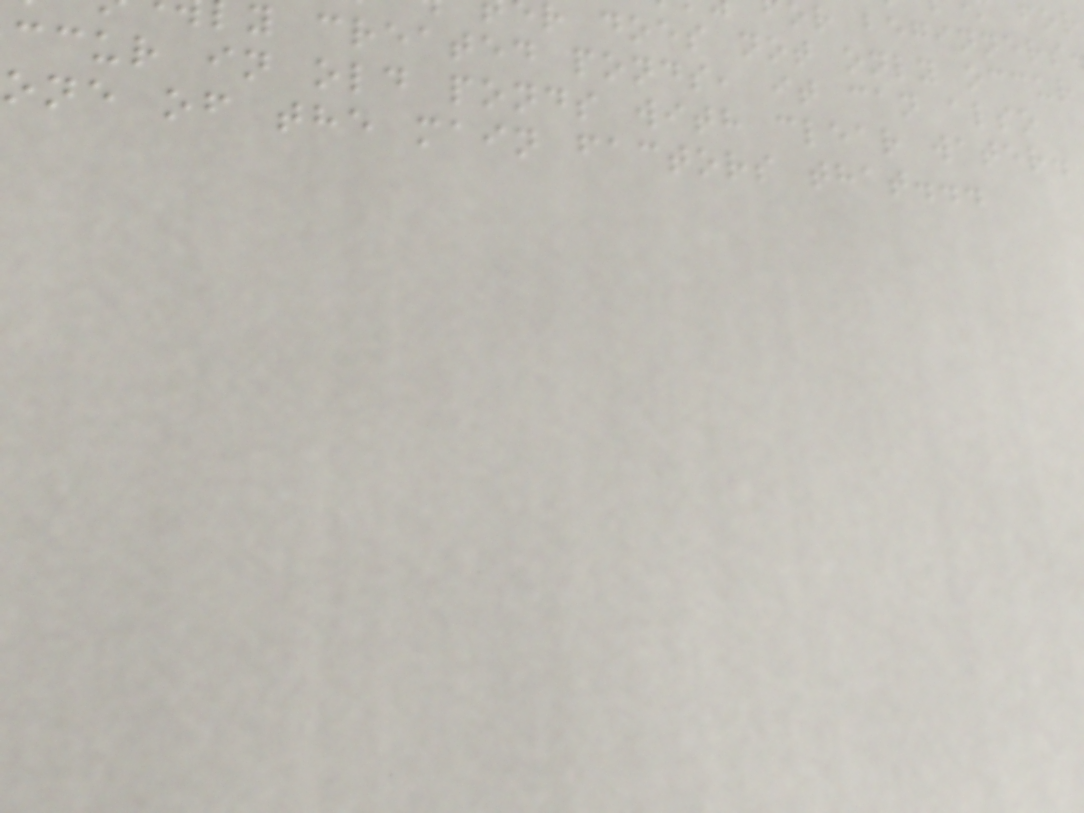or beginners
r does not only occur
y created ponds, it can also
ccur in old ponds with clear water.
one of the main factors that...
